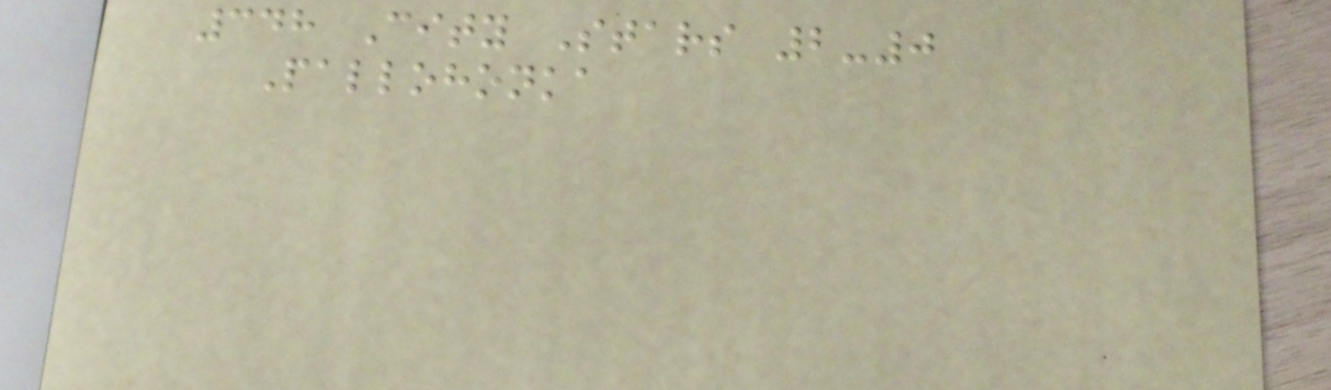348 City Stars 2-0
Pallohonka
